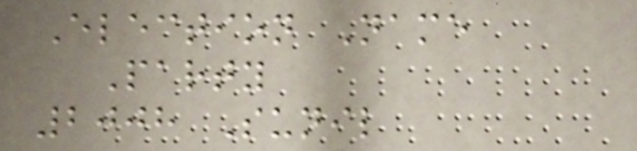Election Name
Party
2008 Sunil
